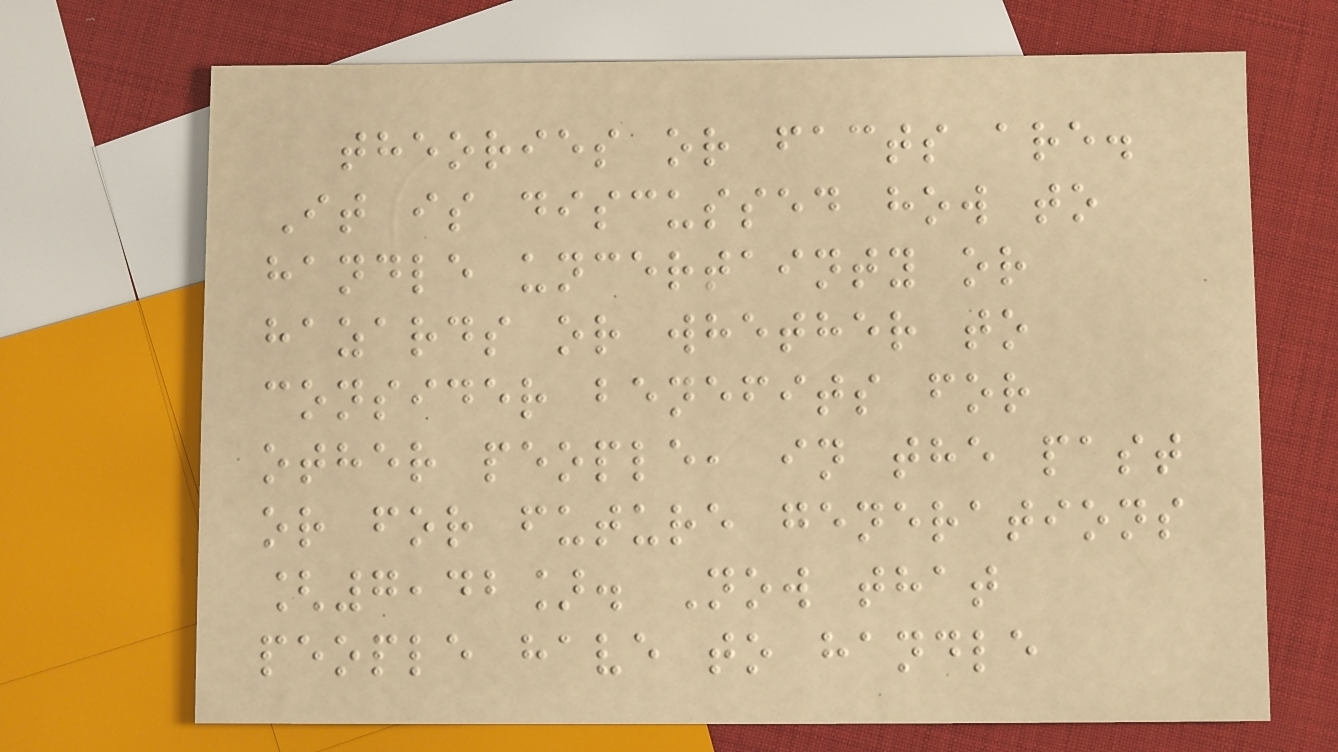theories or facts are.
It is discussed how to
handle uncertainty or
hazards or whether to
consider benefits for
other people, in the past
or for future generations
[7,42]. Now that
people have to handle
